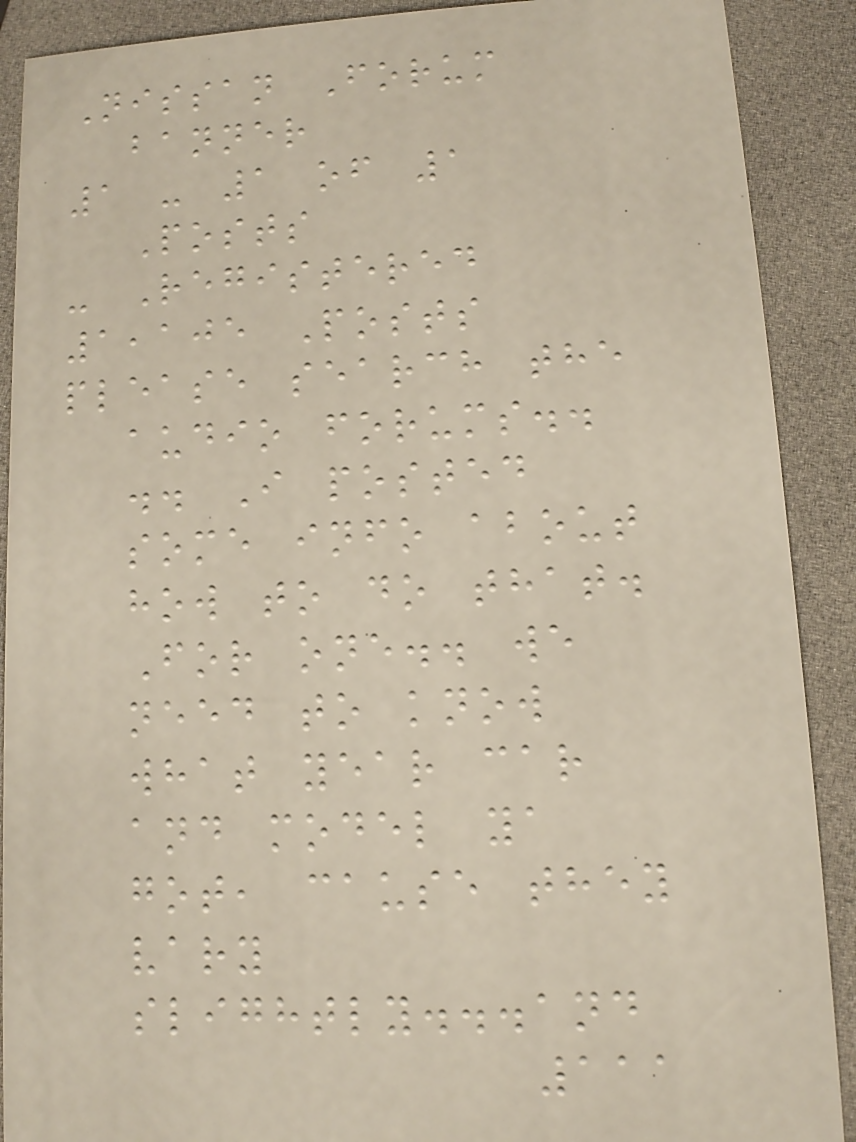Nissan Forum
banner
1 - 1 of 1
Posts
- Registered
1,105 Posts
please search the
audio forums..
.. I posted
some info about
how to do that.
For one.. we
need to know
what year car
and model ya
got, cause they
vary
slightly...and
111
